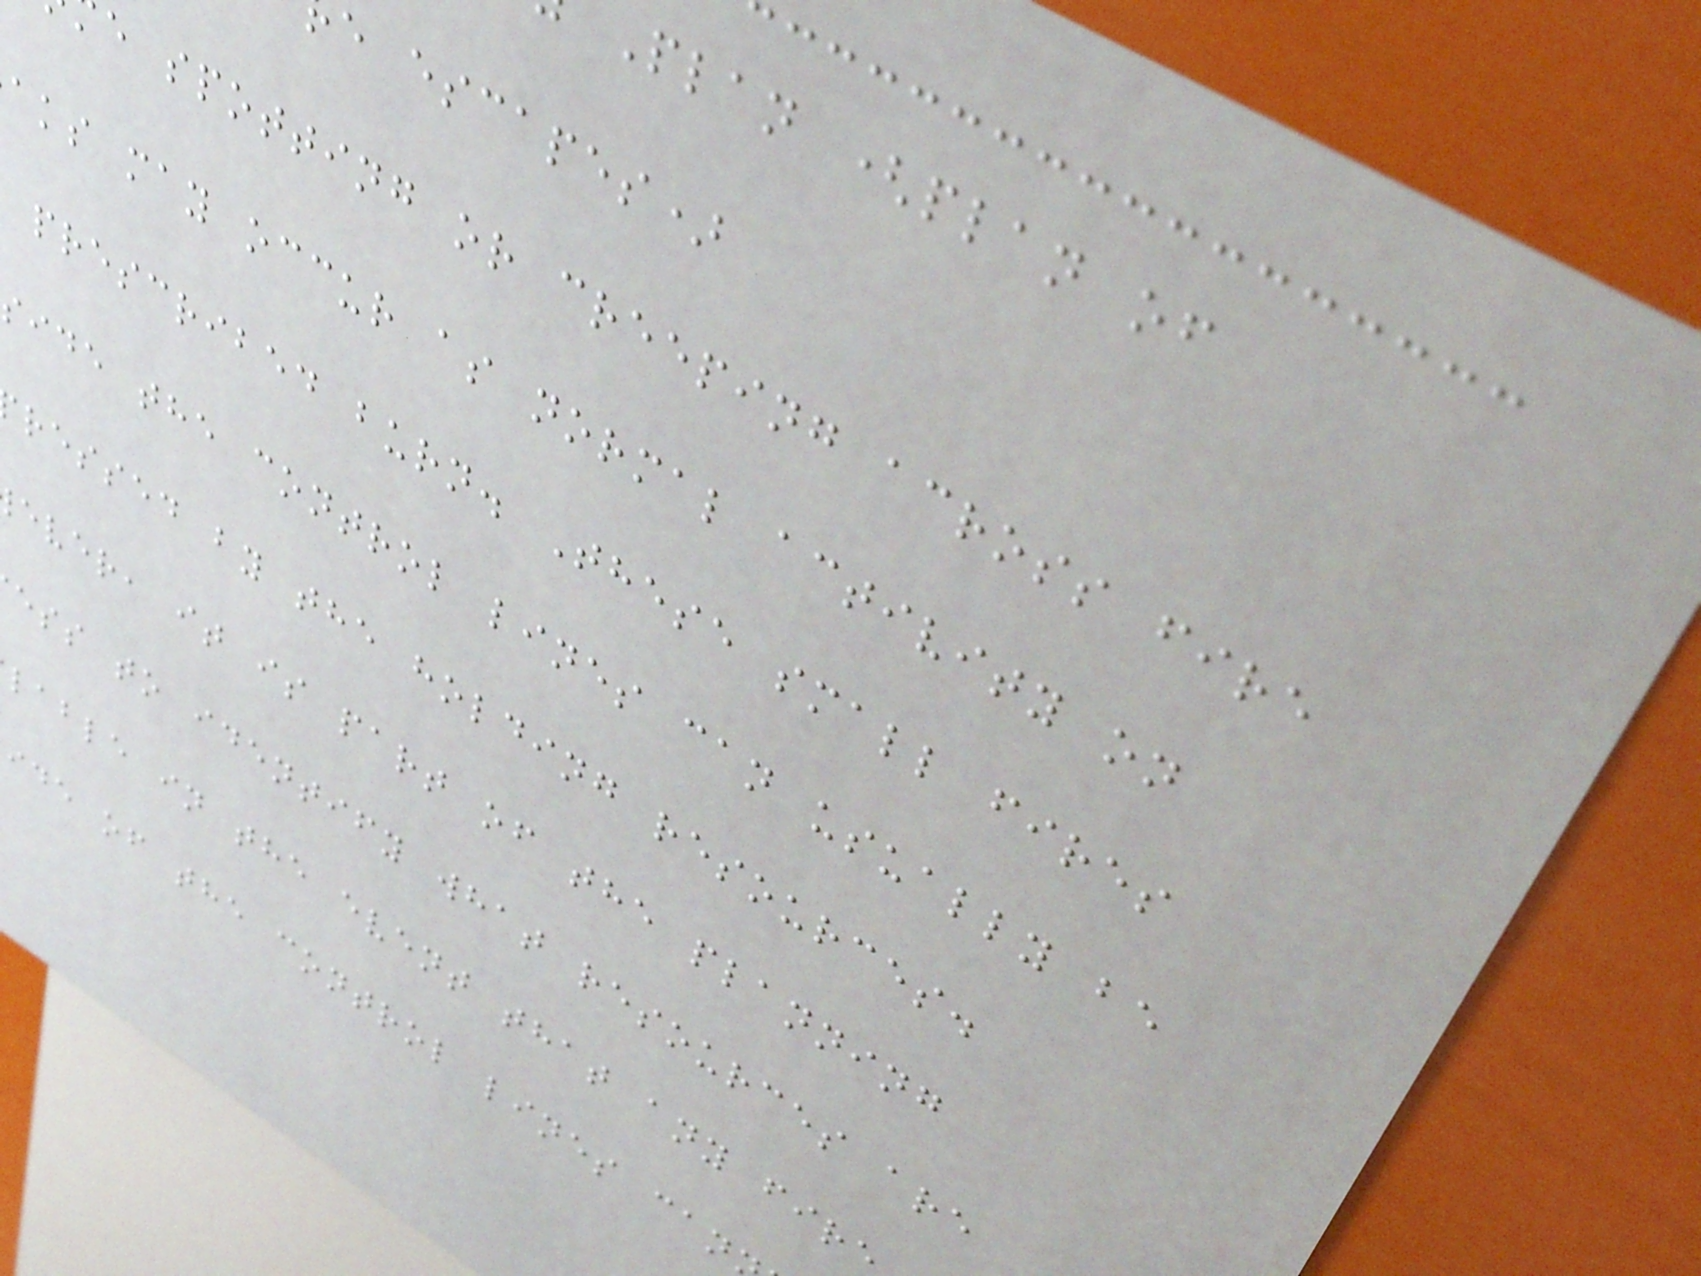Plan (plan of
e escapes)
e spotting or creeping across fire
aks may occur as normal activity on
prescribed burn. These small fires
side the control lines can usually be
ressed by the holding resources.
ever, it is part of the planning
ess to identify what resources are
lable in the event that any fire
ide of the control lines can
